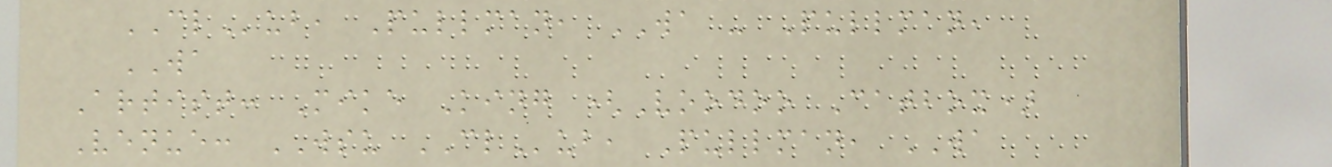CLub, Pullman, WA - Pullman,
WA
Artist: Mike King (Voodoo Catbox)
Venue: WSU CLub, Pullman, WA
